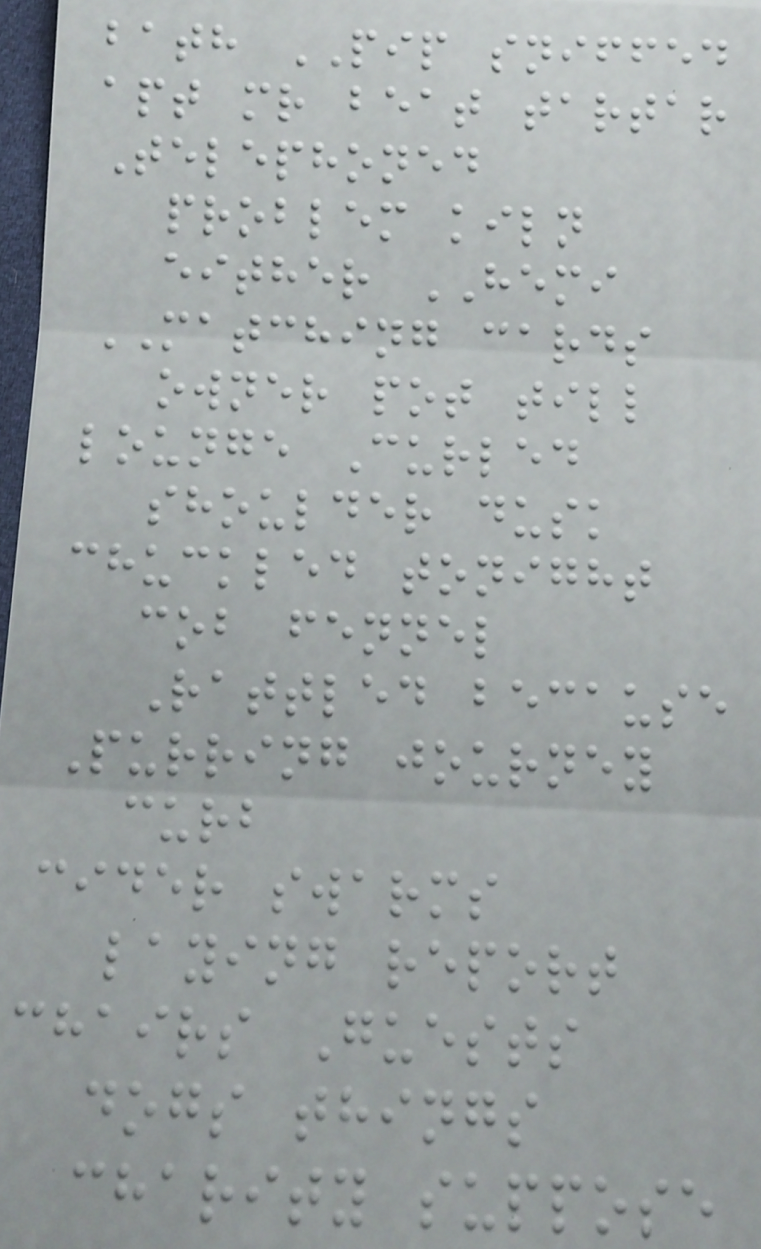bath PIP sniffed
apt mr beat tartar
Telephoned
problem kiln
either HEMI
MATCHING cards
owner pot till
lounge Curled
shoulder dusk
chuckled tonight
cob fennel
Rattled because
Purring journey
curb
cider swarms
laying report
chairs Guests
dogs things
charity suppose
